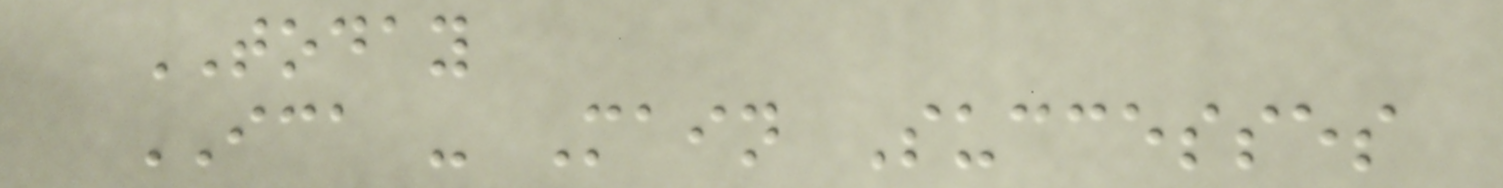TODAY
ICA - Main Successes
